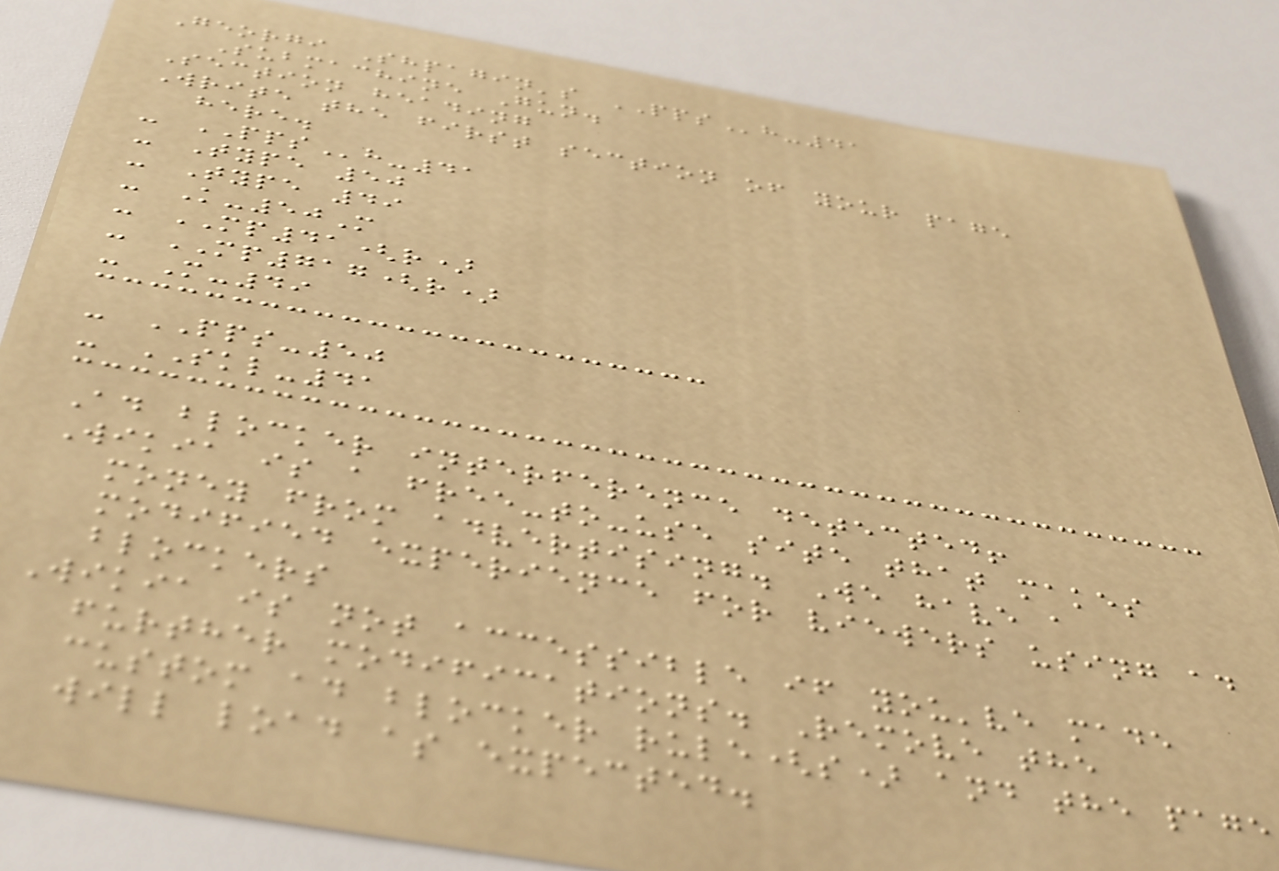Georgi Shpagin's PPSh-41
Submachine Gun.
Section heading
Write the first section of your page
here.
- PPSh-41
- Type 50
- Type 49
- K-50M
- MP41(r)
- MP717(r)
- M-49
- PPS-50
- SKL-41
Ad blocker interference detected!
Wikia is a free-to-use site that makes
money from advertising. We have a
modified experience for viewers using ad
blockers
Wikia is not accessible if you've made
further modifications. Remove the
custom ad blocker rule(s) and the page
will load as expected.
